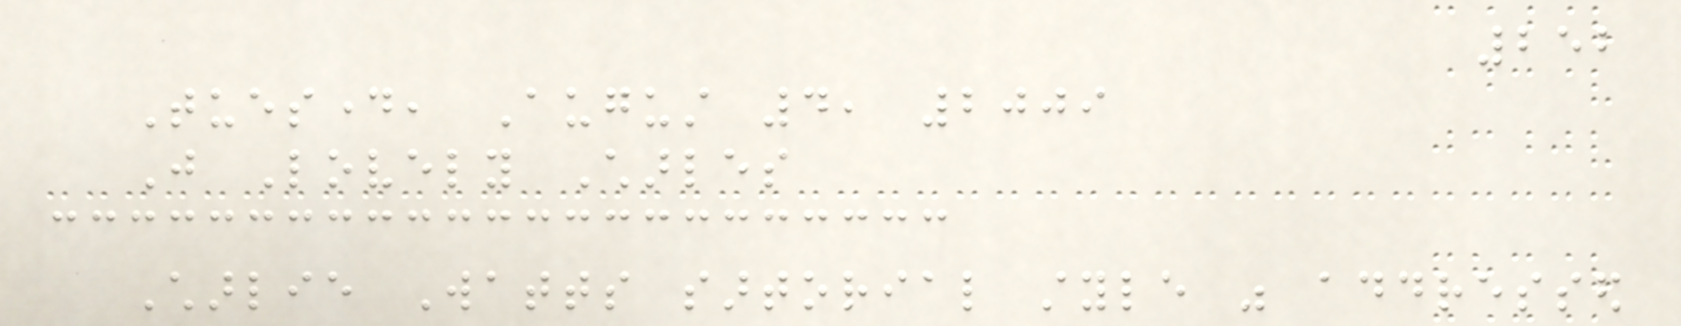252
Tuesday, August 4, 2009
Just Lovely Charles
Charlie Watts sartorial style was addressed
